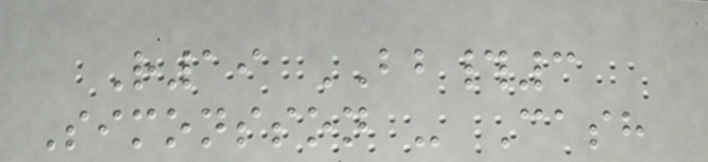R19 BB#3
Simonsson - Cash
